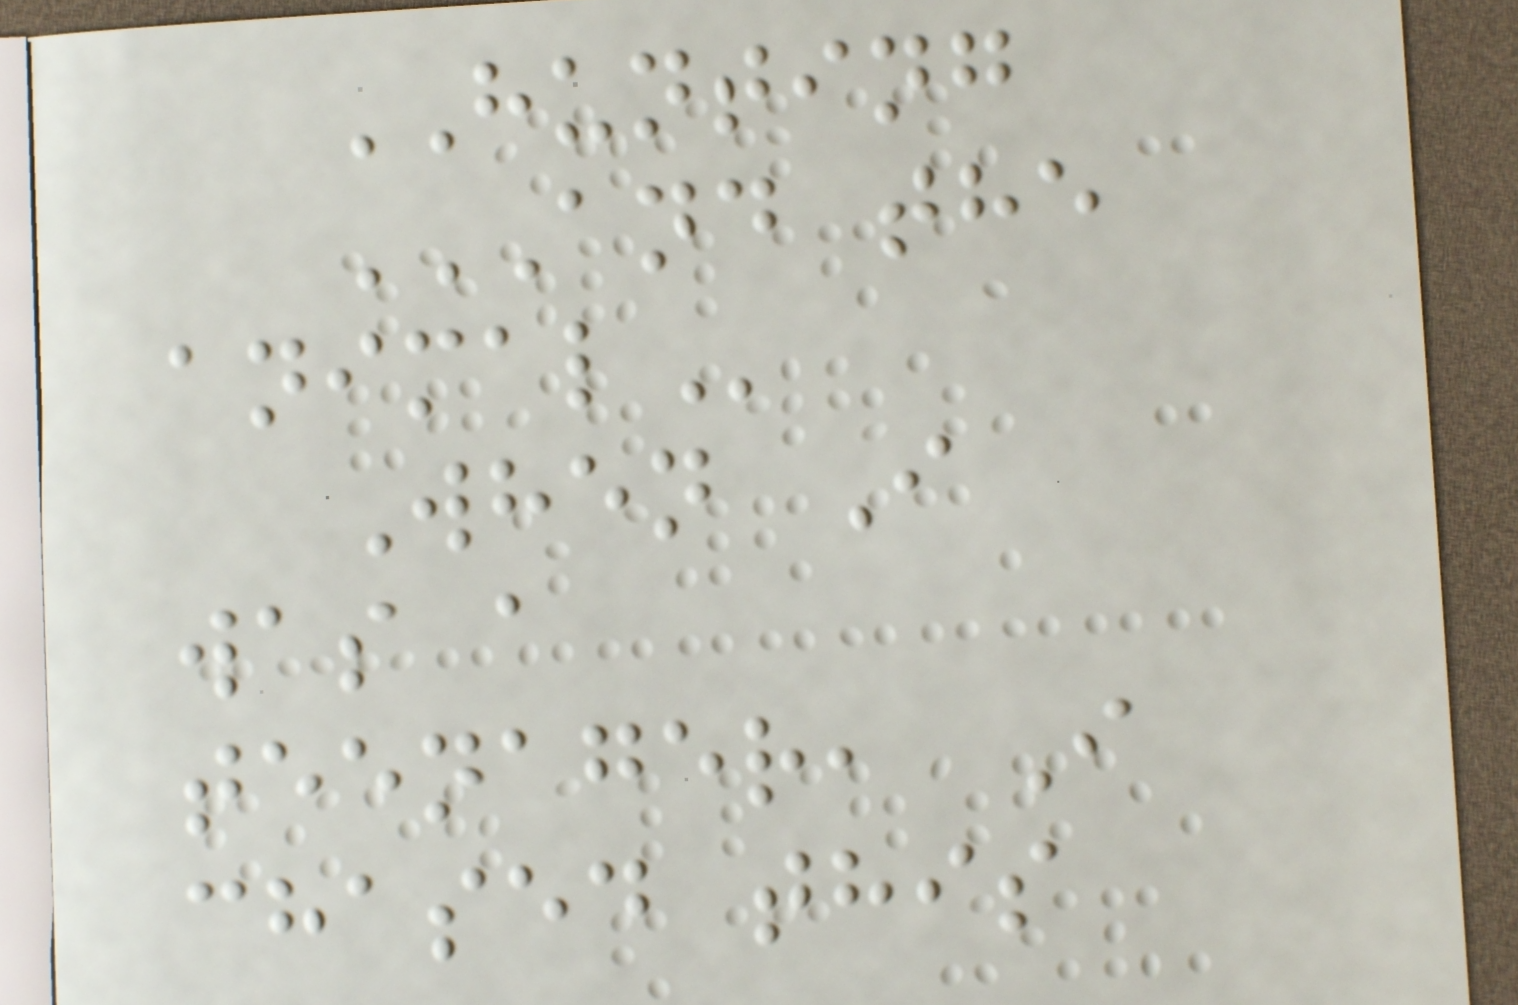HUNTING
AND THE
ANIMAL
When I
was a
teenager, I
chased this
